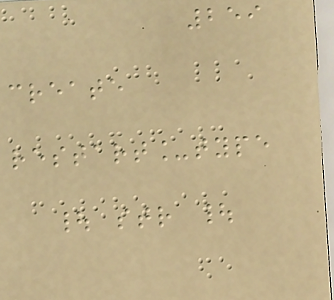259
create
restart_type
| str |
